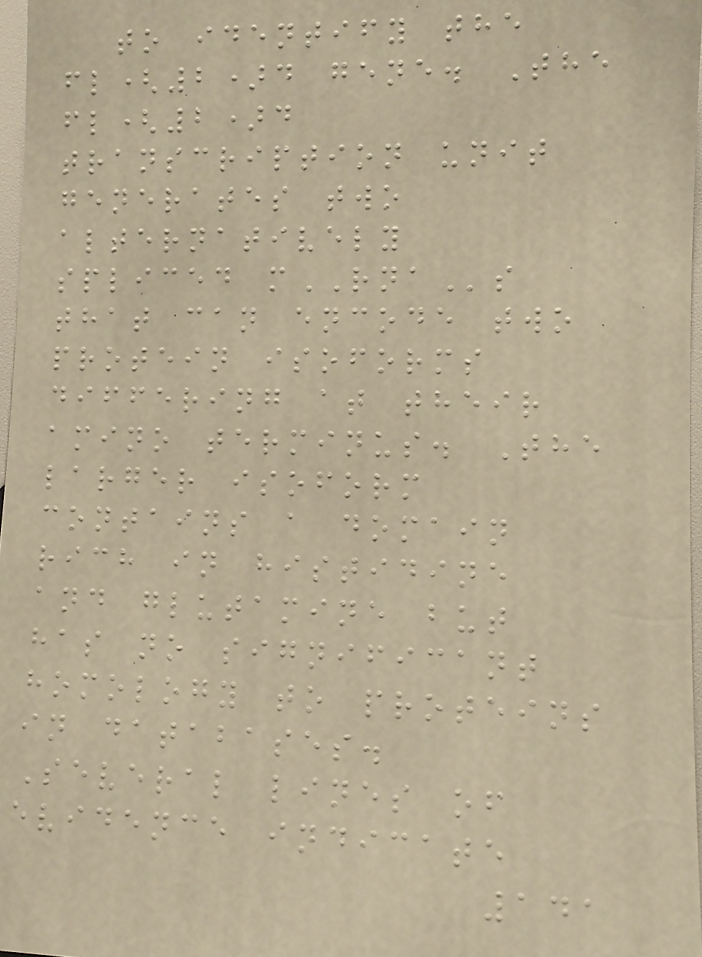to identify the
fl(2)d gene. The
fl(2)d
transcription unit
generates two
alternatively
spliced mRNAs
that can encode two
protein isoforms
differing at their
amino terminus. The
larger isoform
contains a domain
rich in histidine
and glutamine but
has no significant
homology to proteins
in databases.
Several lines of
evidence indicate
141
